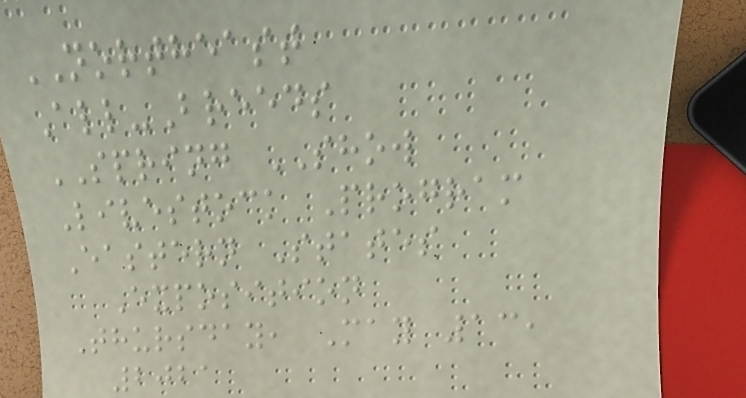NORTHEAST
All-Breeds
SPRING SHOW
Livestock Program
Eastern States
Exposition
Thursday, May 13,
2021
